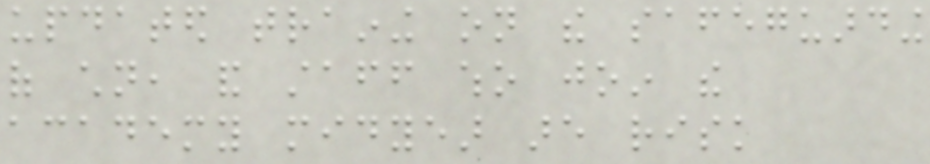updated training on the safeguarding
of children, and staff who join the
academy midyear are risk
